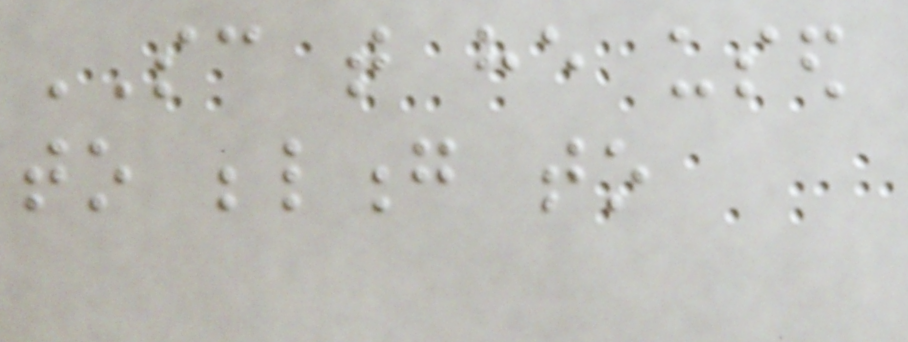SC that he used
to belong to
